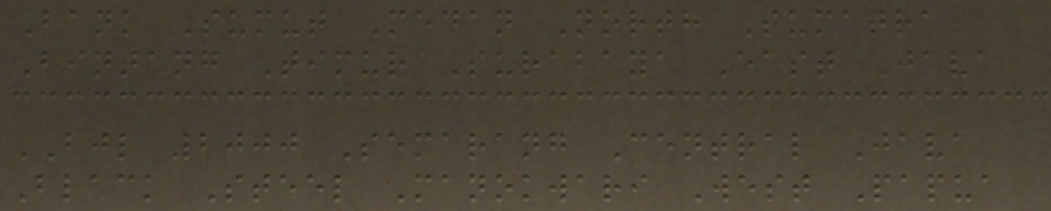Bank Sumut Medan North Sumatra
Bintang Timur Surabaya East Java
BJL 2000 Semarang Central Java
Black Steel Manokwari West Papua
